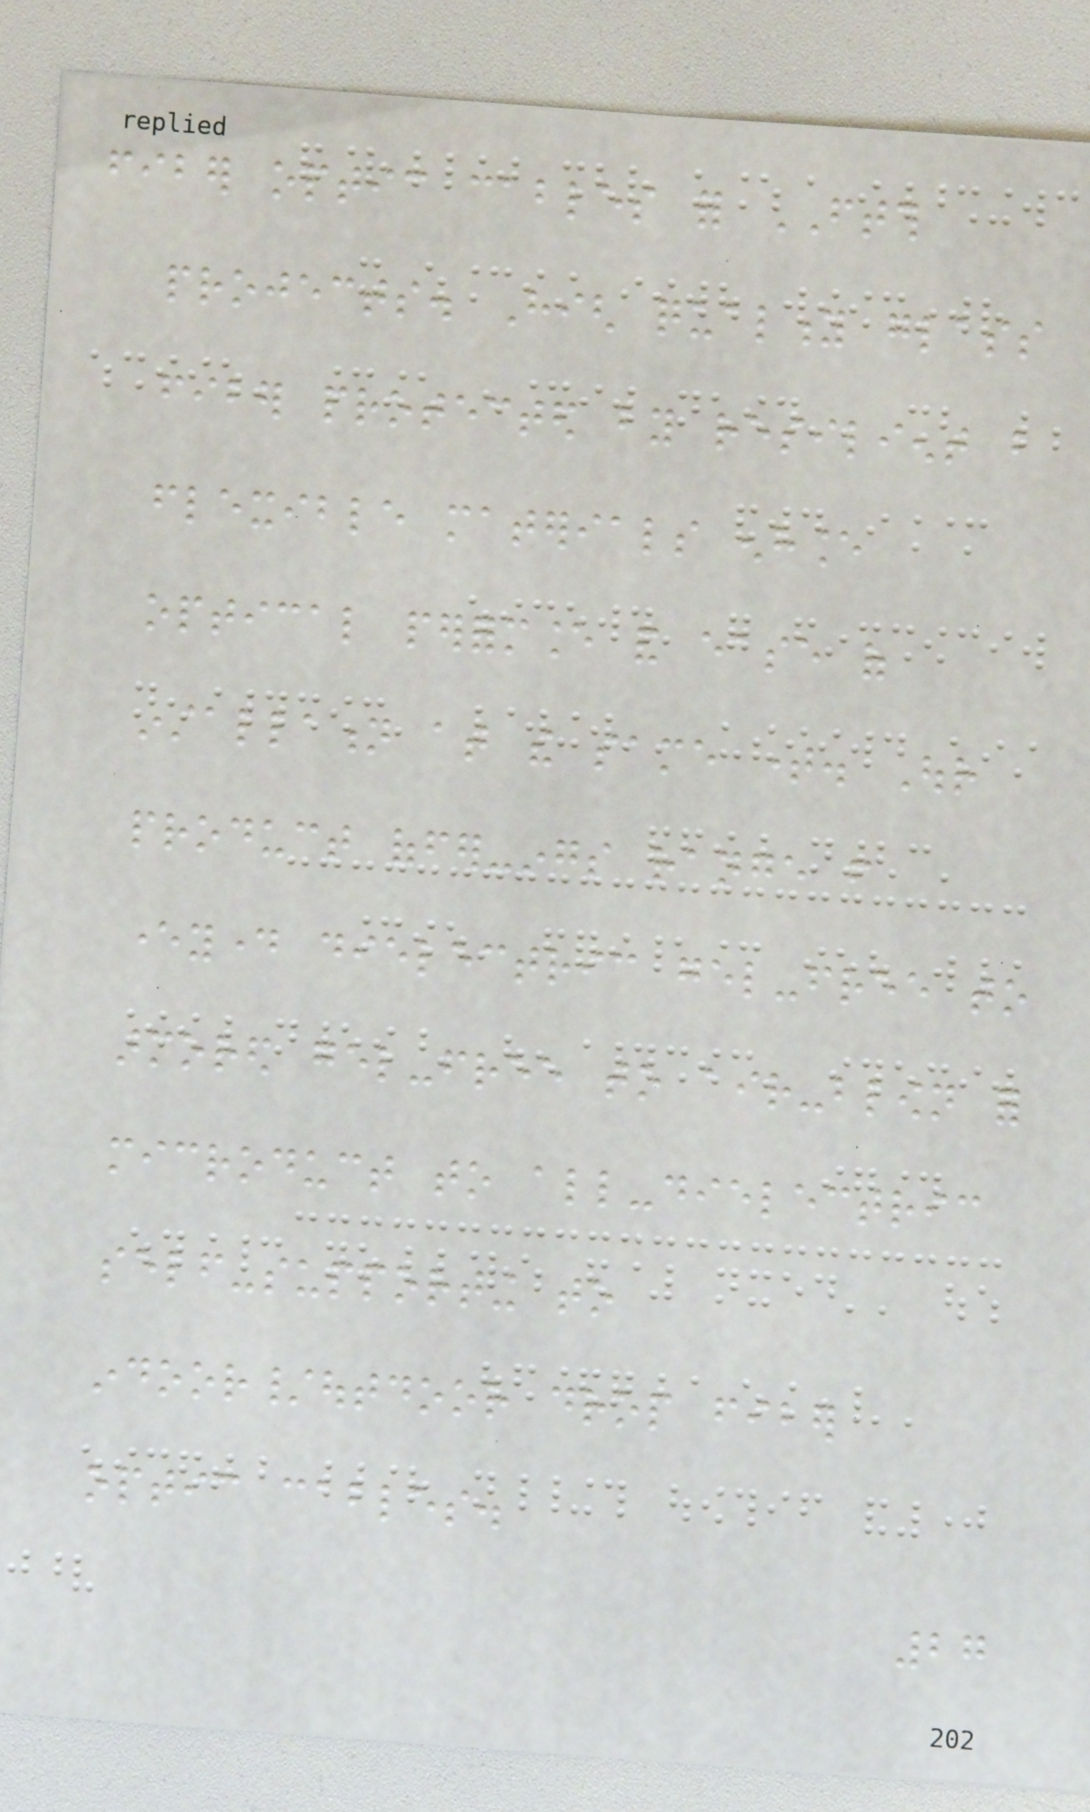fiber optic cables for FTTH
projects. High quality glass
fiber protected by resilient but
flexible materials enhance
optical performance and ease of
installation at the same time. Our
product offer-ings range from
everyday dielectric gel-free to
armored gel-free to air-blown for
microduct to all-dielectric
self-supporting to
indoor/outdoor drop fiber
optic cables.
27
